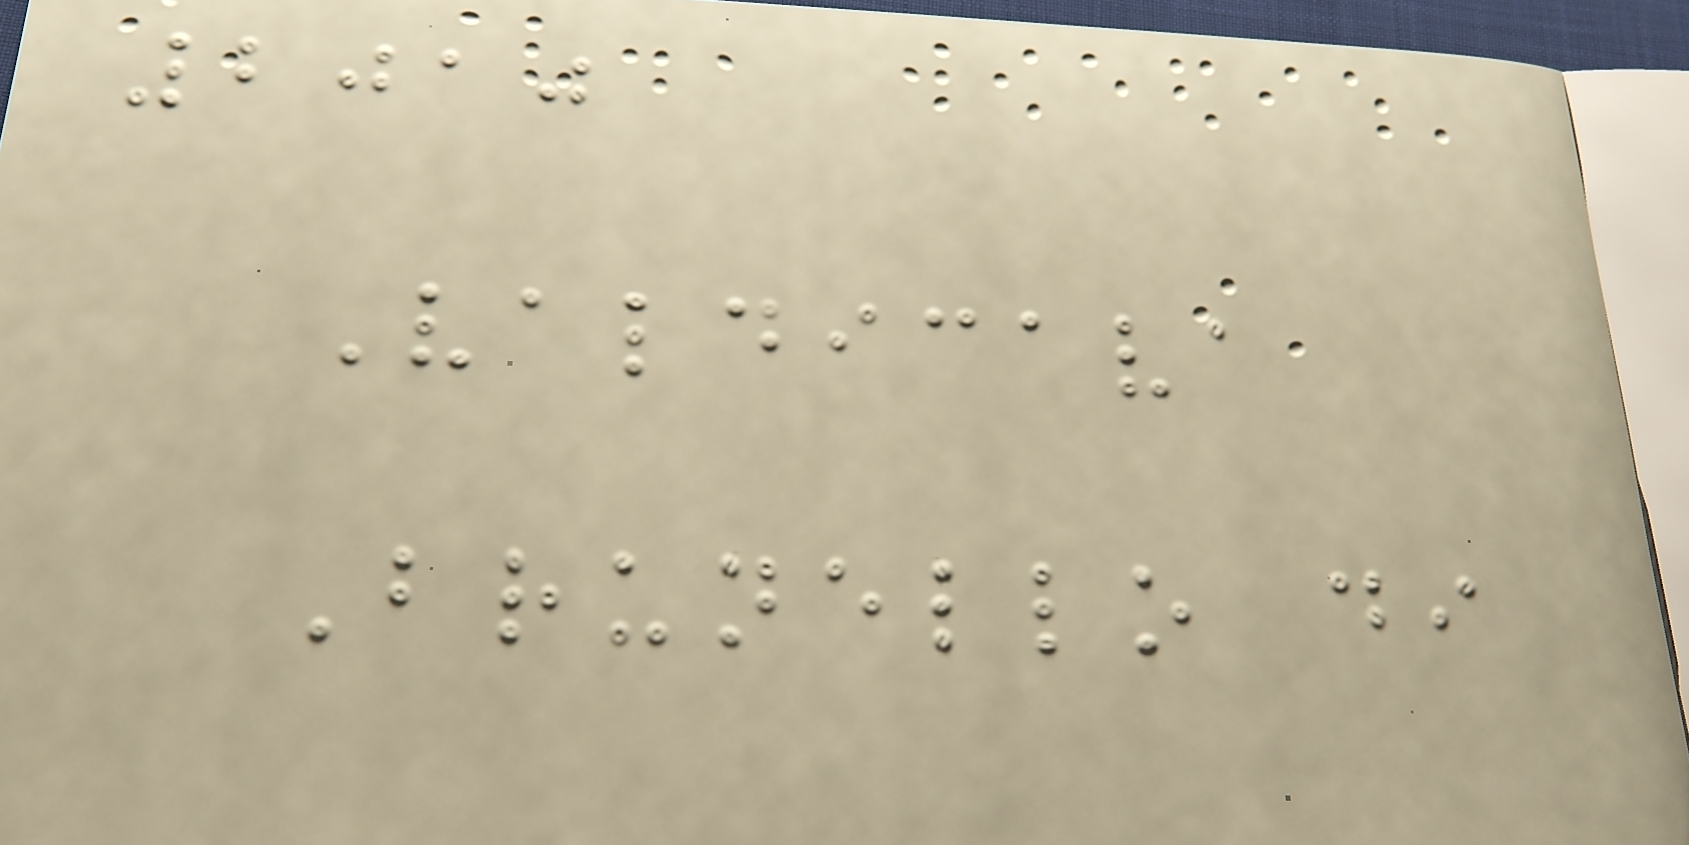2010
Valdicava
Brunello di
